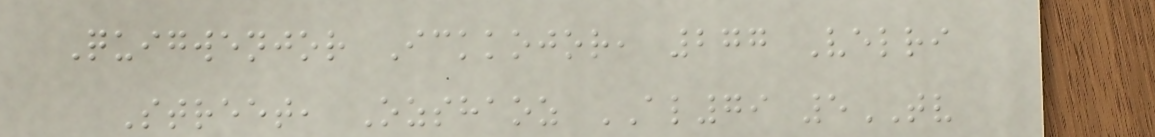Quigwenjor Ickkojor, 277 Velri
Street, Ozshaoz AL79 5TV
